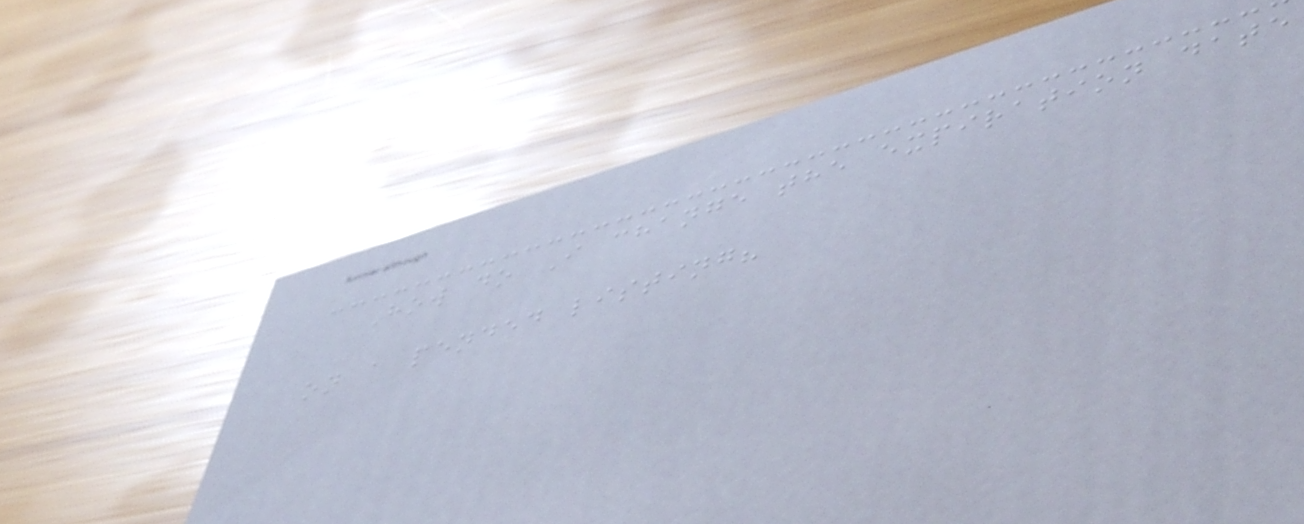How do I change the expiration date
on a pended listing?
